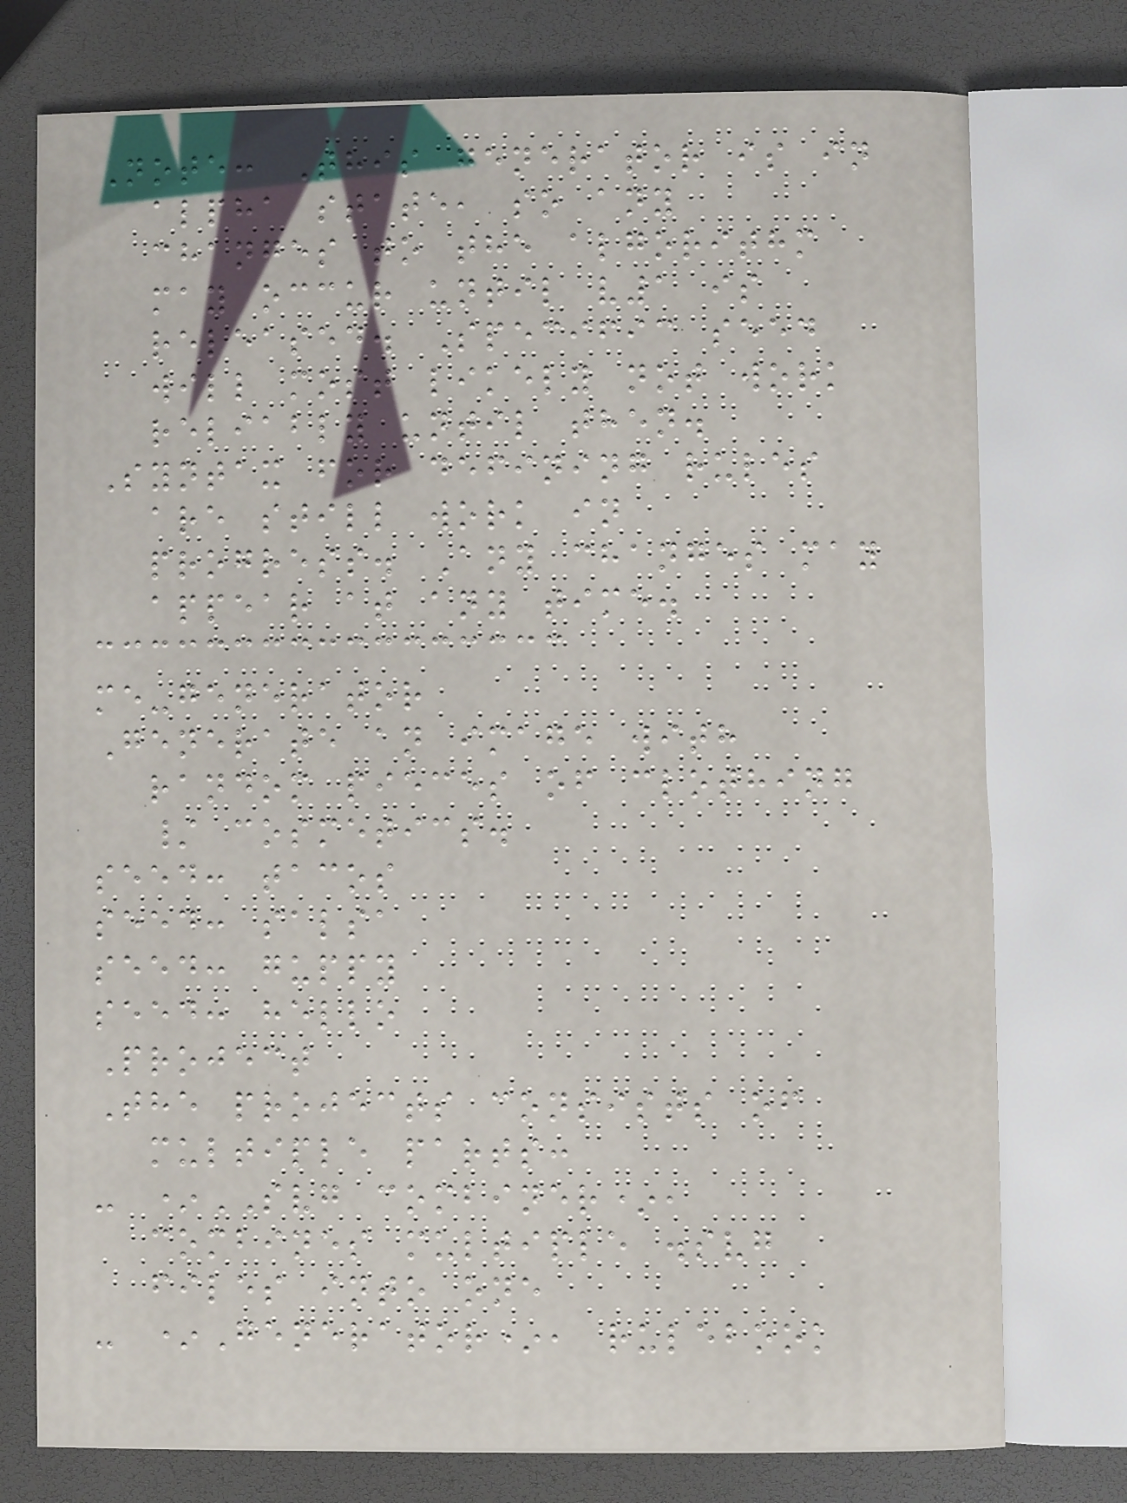Note: This generator is in
alpha state, so any
changes to the algorithm
may occur until v1 is
released. Specific seed
will most likely not work
reliably until then.
Syntax for defining rules
are still work in
progress. Any changes may
appear at any time.
me-generator
Generate an image with
random pieces of clothing
/ cosmetics.
seed: tacos
seed: salsa
seed: guppy
seed: hello
Project
The projects consists of
multiple parts:
- *SVG combiner*,
combines multiple .svg
files into one
- *Generator*, rulebook
